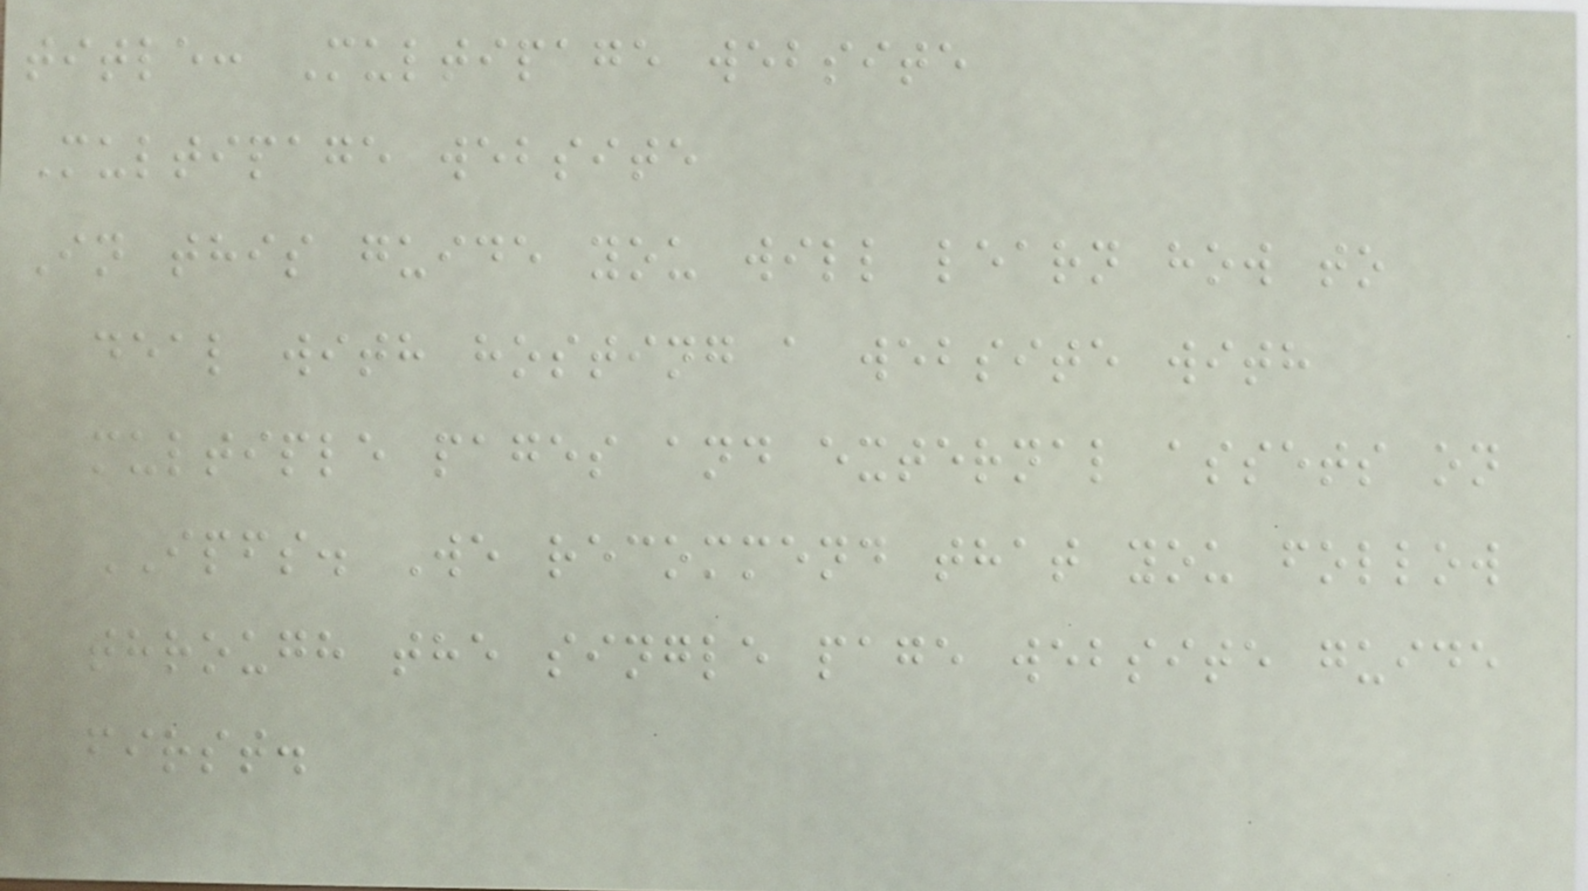title: Multipage website
Multipage website
In this guide you will learn how to
deal with hosting a website with
multiple pages and external assets on
IPFS. We recommend that you follow
through the single page website guide
first.
